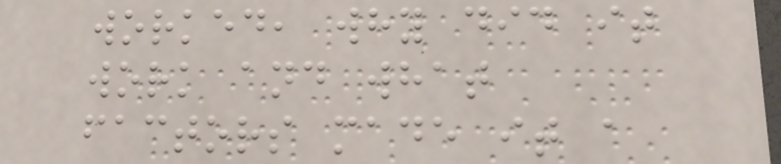worked, why did it
work and what
factors made it a
